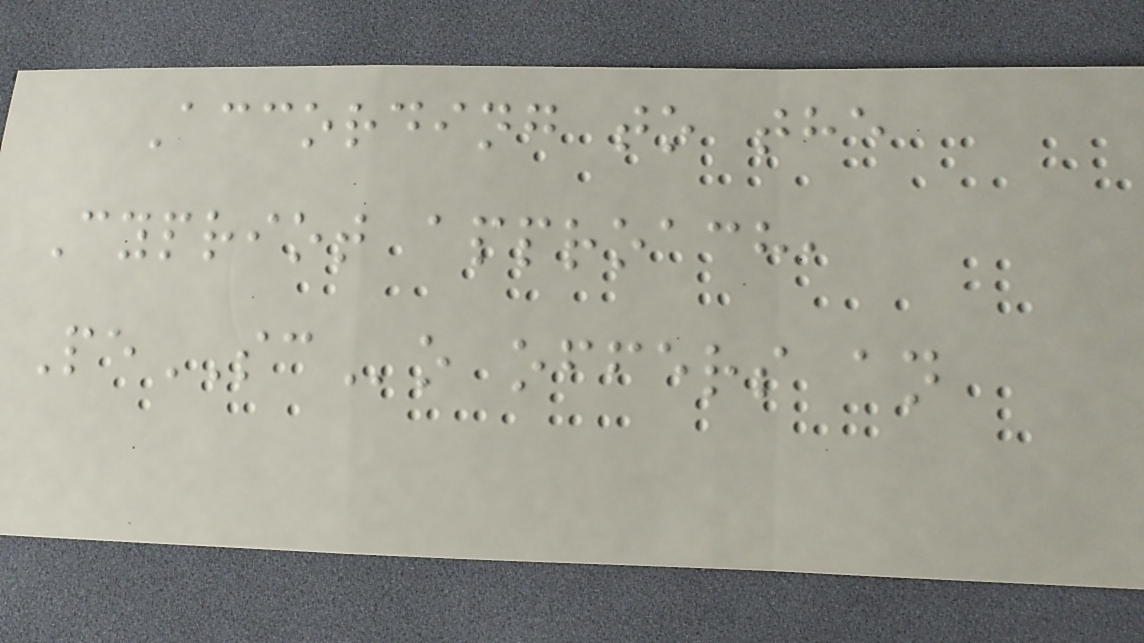According to the
Cypriot approach,
PeSCo offers an
